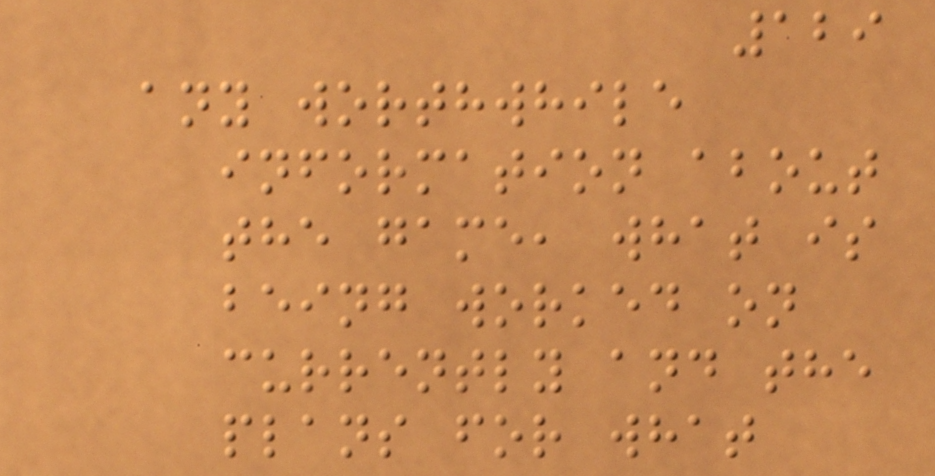129
any worthwhile
information about
the game, what is
being worked on
currently and the
plans for what
